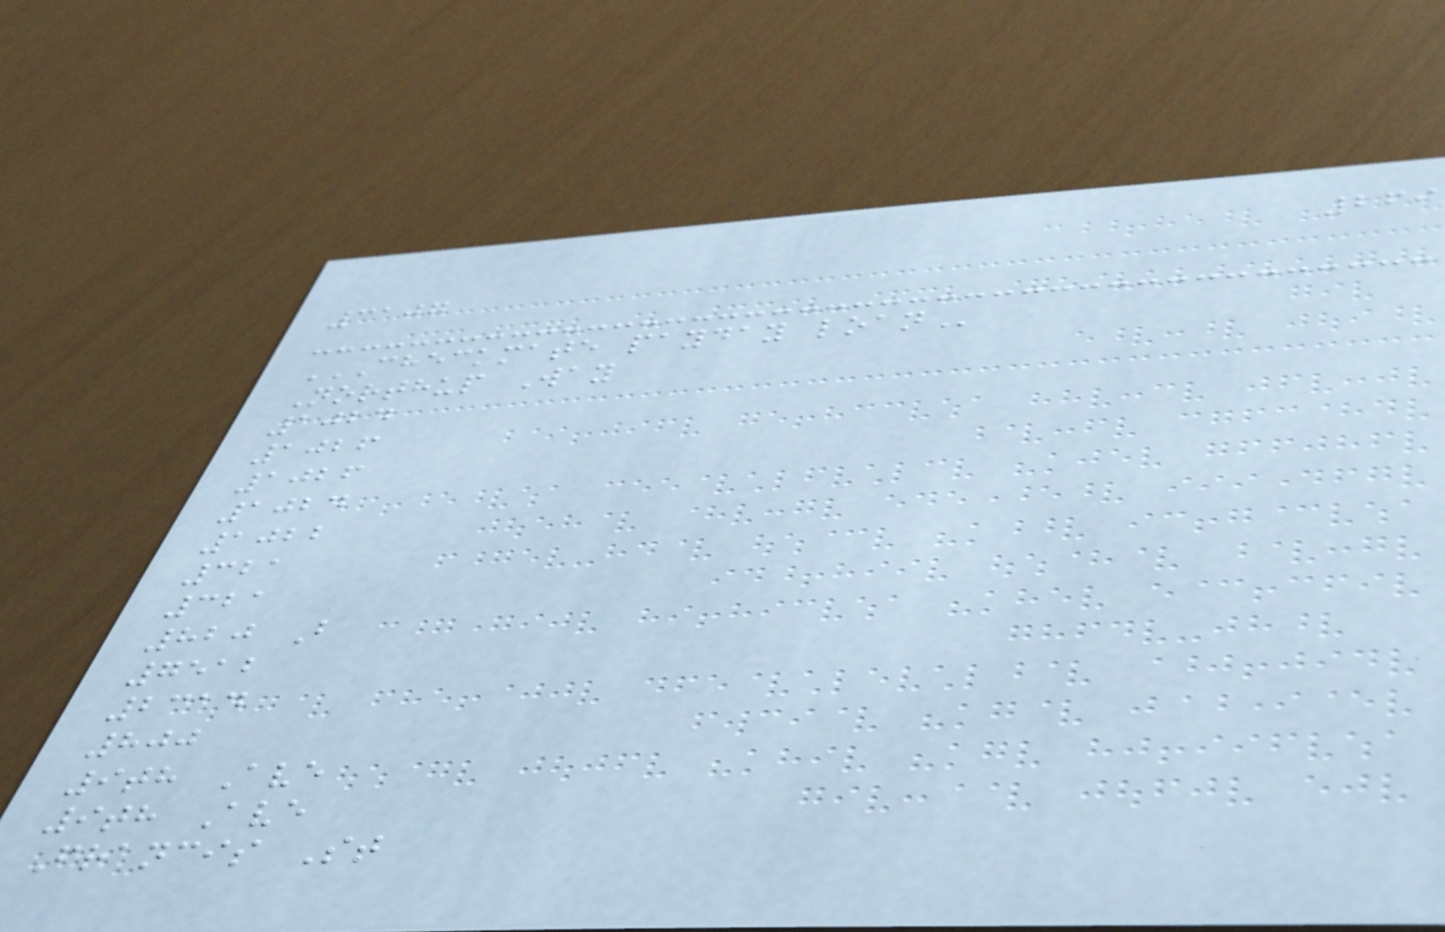269
3107
CHECKMATE PAYDAY LOAN
Northup Way
1024
1026
1026
1024
1022
321
321
820 B
7512
2314
800
9th Ave
9th Ave
Francis St
